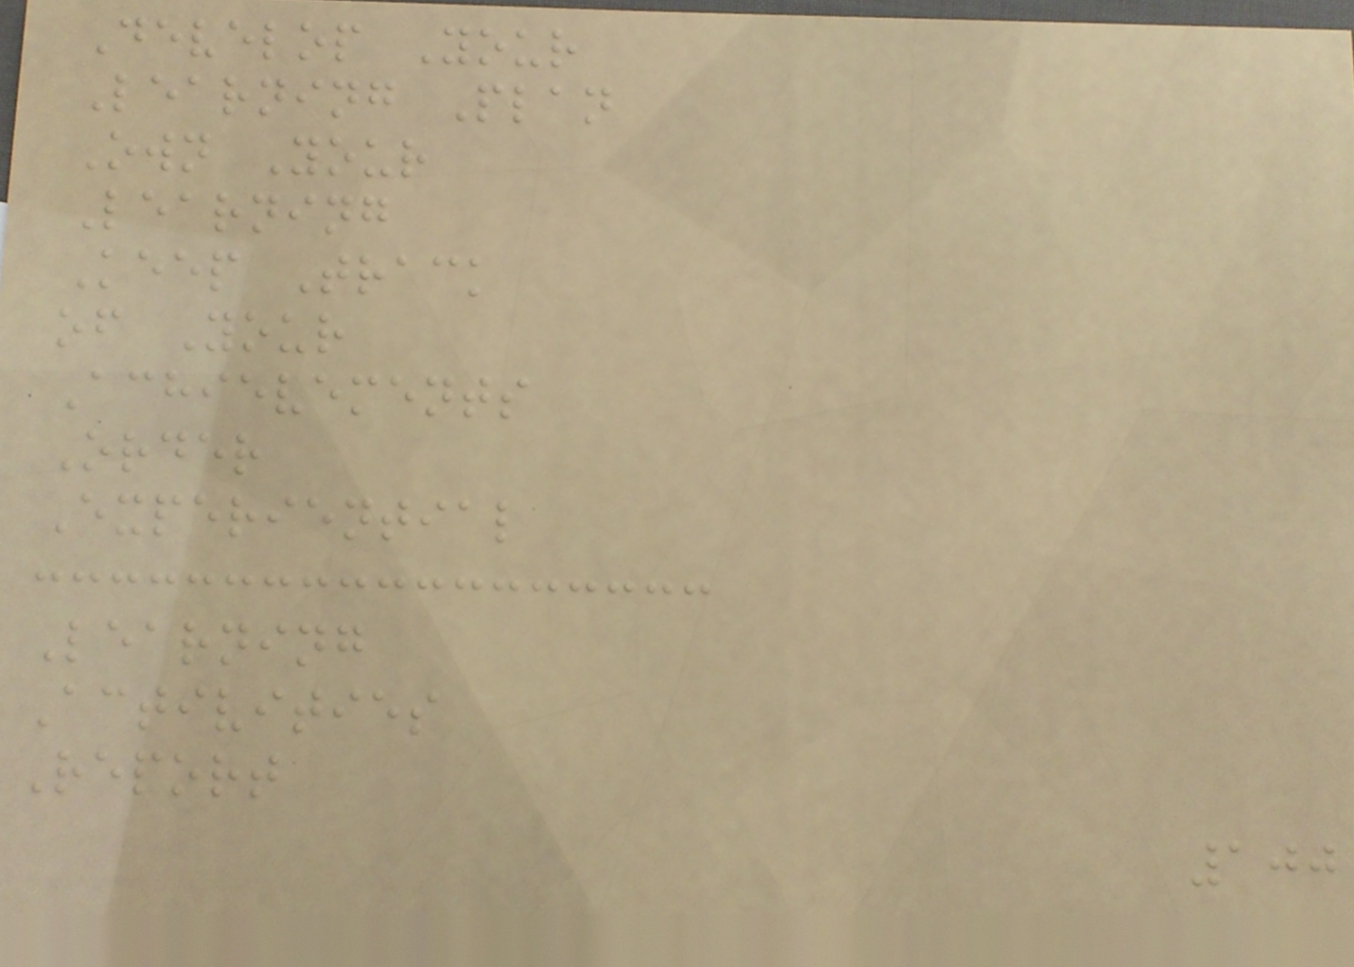Develop Your
Learning Plan
Own Your
Learning
Keep Track
of Your
Achievements
Order
Experiential
Learning
Activities
Report
100
